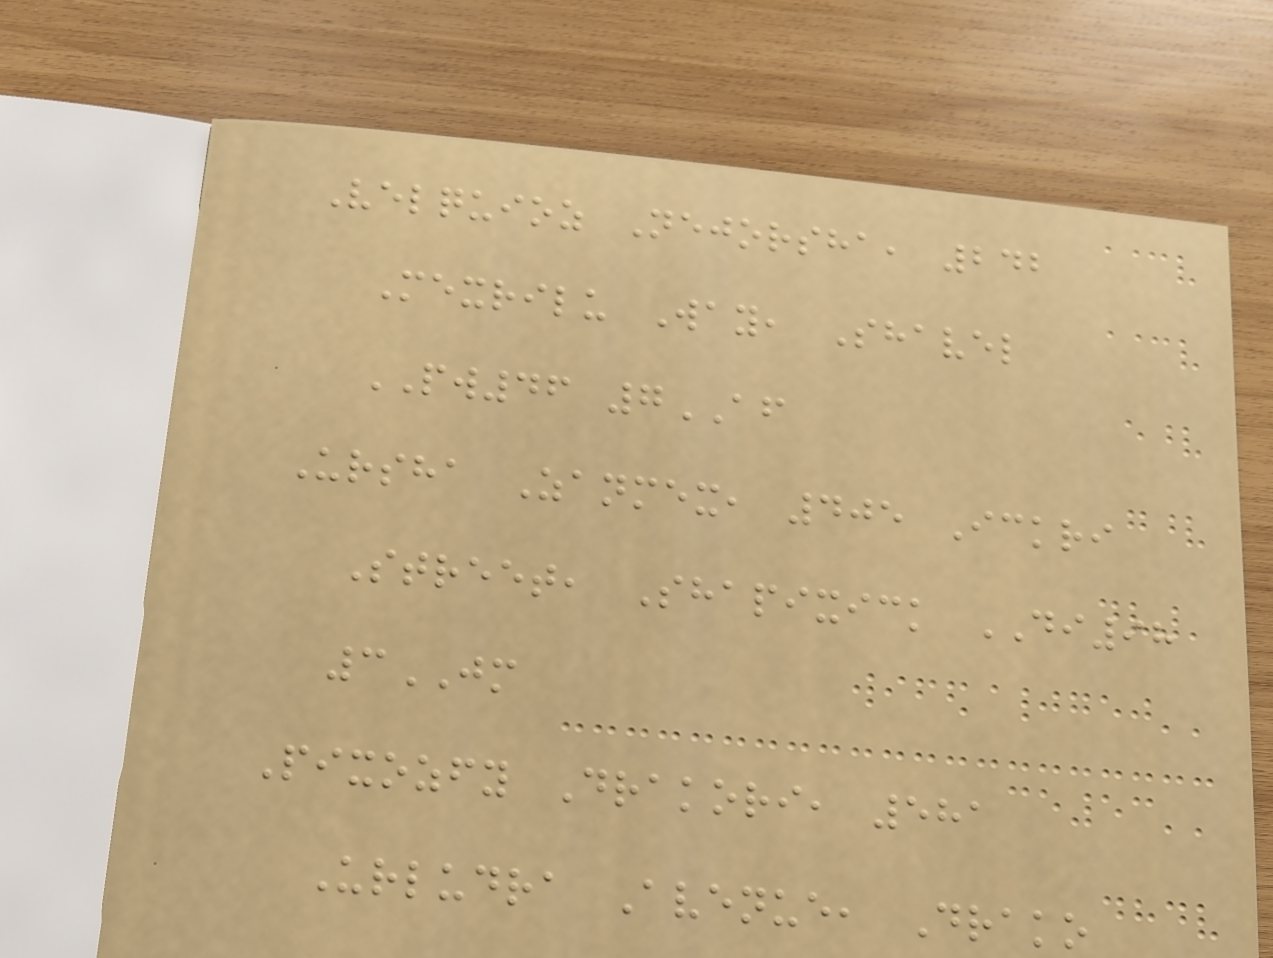Velquioz Nejorsha, 242
Mexrilu Way, Shavel
PW46 7AF
Ursha Zanmex, 405 Ickri
Street, Shapixick DI98
3JM
Pixozfy Drakori, 581
Urludra Avenue, Drako
